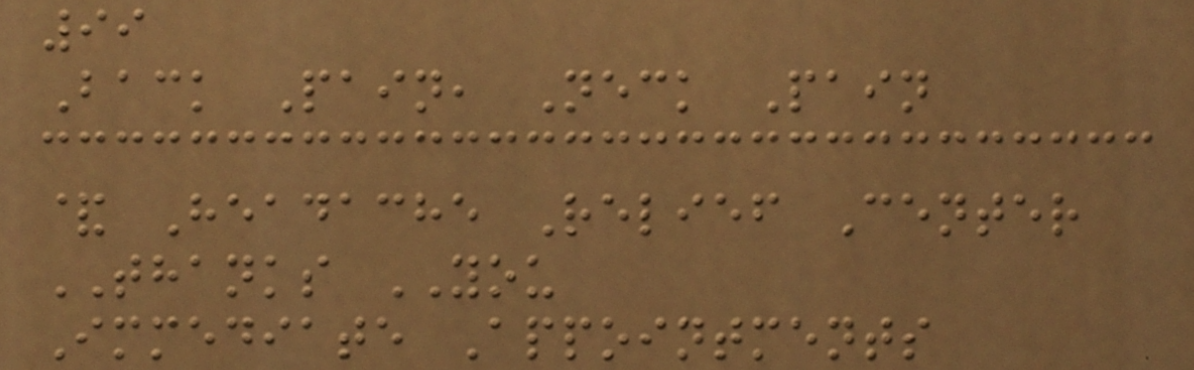99
Back Pain, Neck Pain
& Headache Relief Center
THANKS YOU
Immediate Appointments
